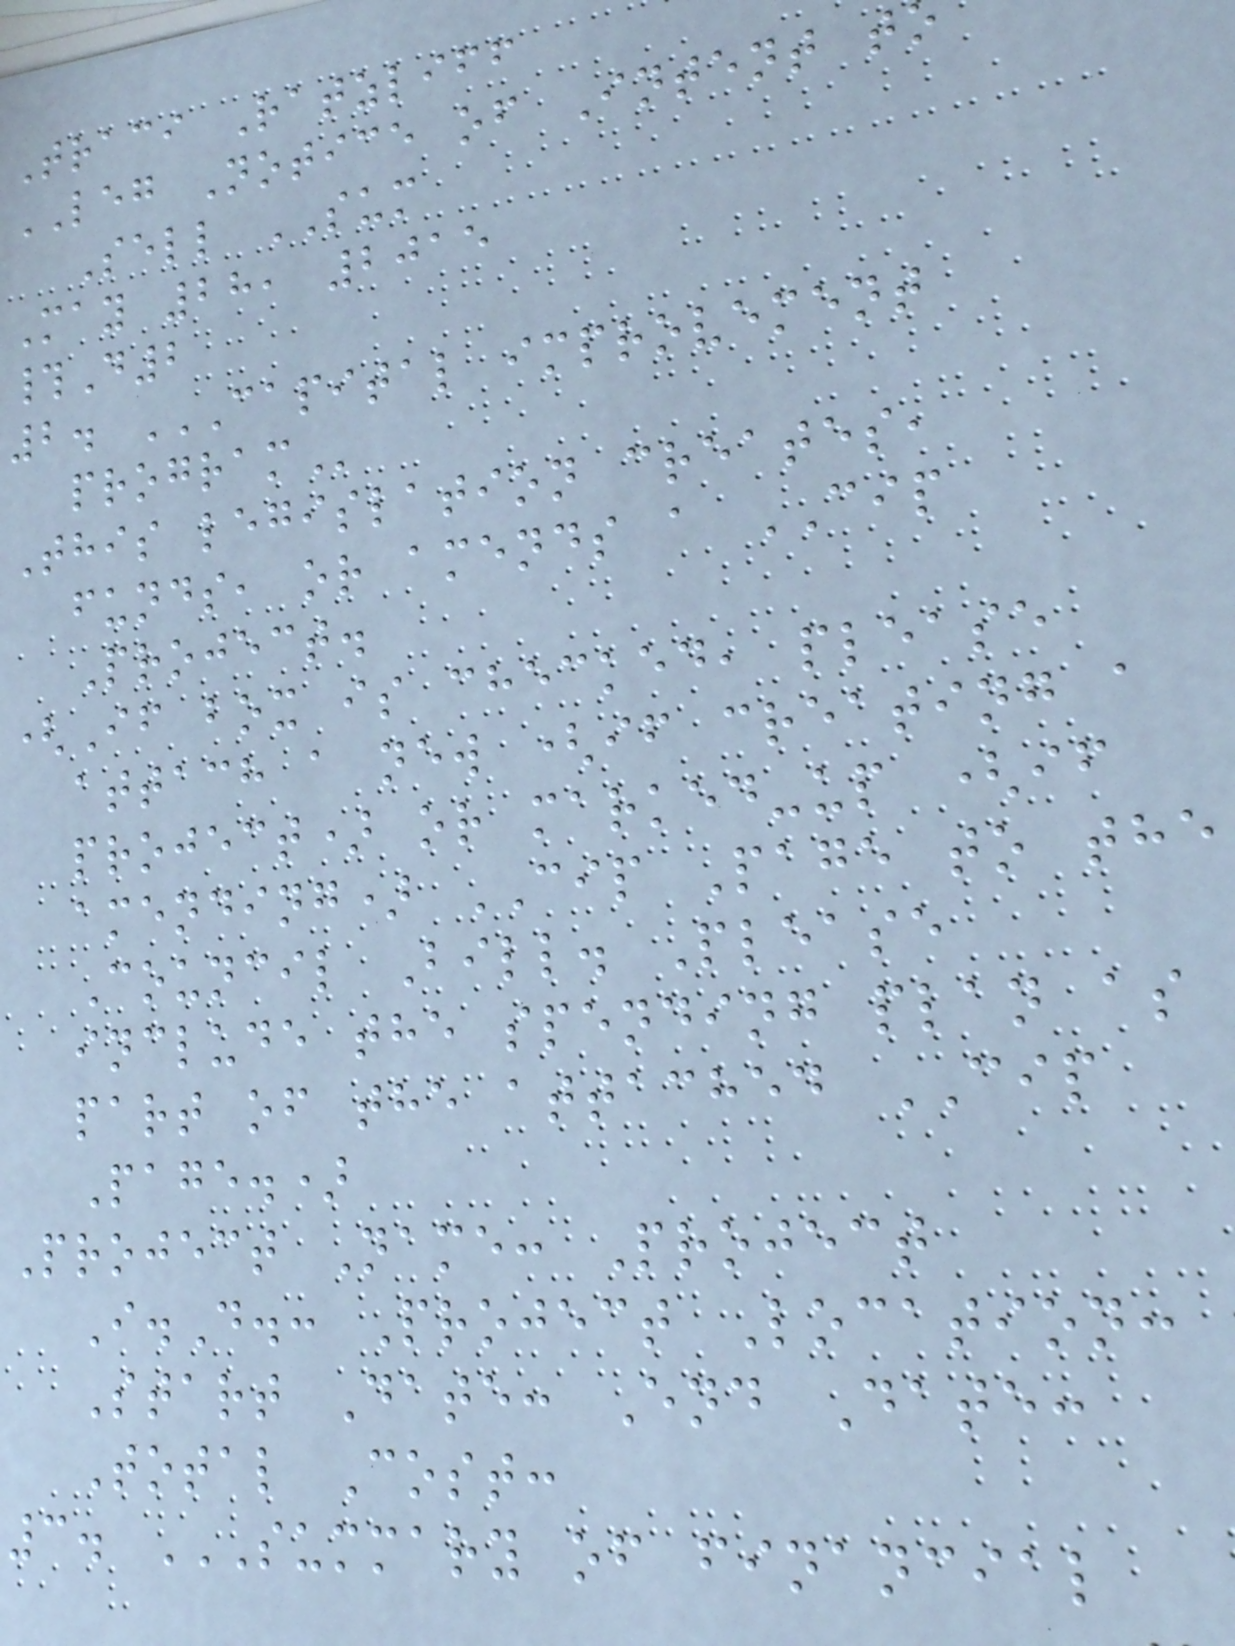Traci Ratzliff
LEG Notice of Intent t
Sell SUM
May 28, 2015
#D2
2. CAPITAL IMPROVEMENT
This legislation creates,
funds, or amends a CIP
Project.
(If box is checked, please
attach a new (if creating a
project) or marked-up (if
amending) CIP Page to the
Council Bill. Please
include the spending plan as
part of the attached CIP
Page.)
Project Name: Project
I.D.: Project Location:
Start Date: End Date:
Total Cost:
3. SUMMARY OF FINANCIAL
